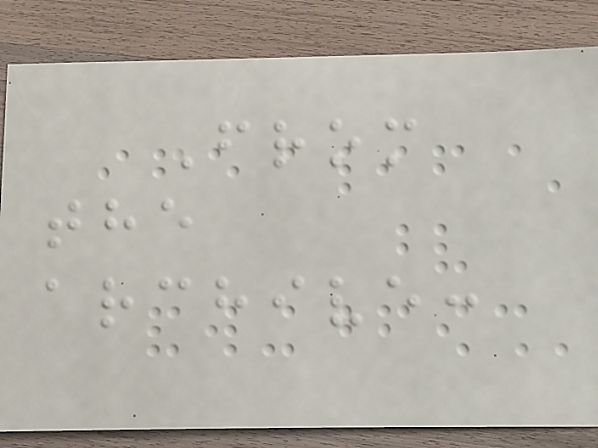From
the
archive:
